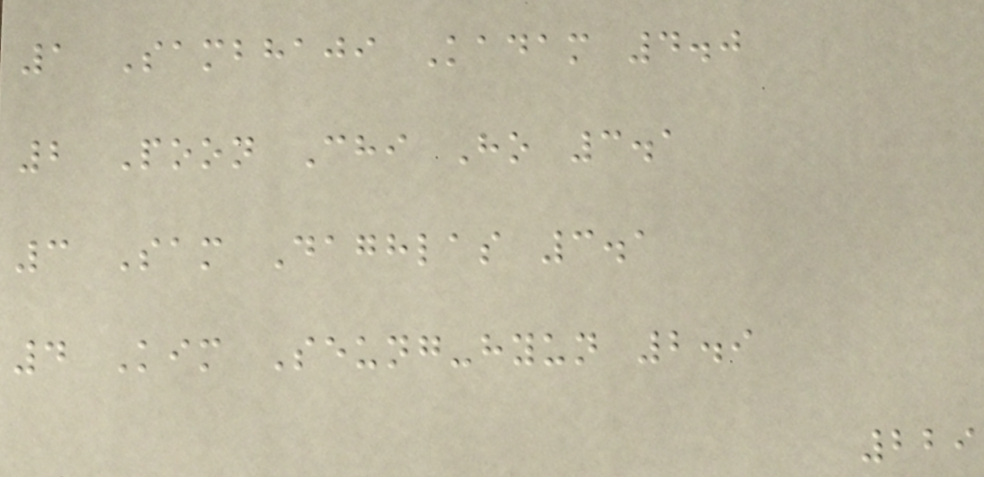1 Sambhaji Kadam 4.0
2 Poon Chi Ho 3.1
3 Sam Daghlas 3.1
4 Kim Seung-hyun 2.9
229
